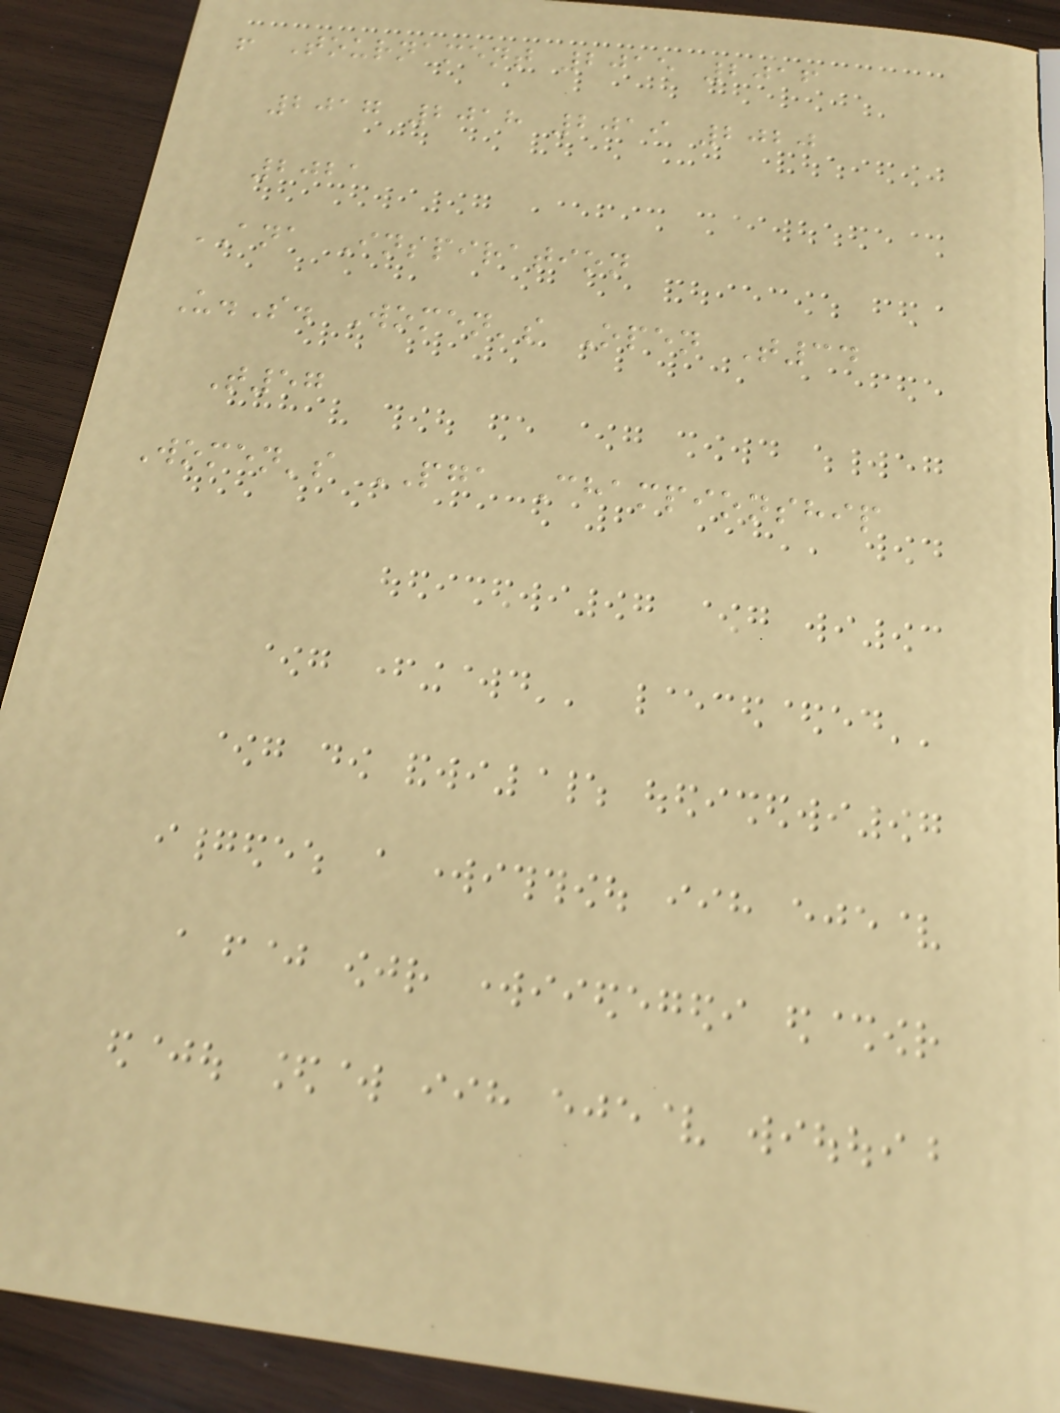! Tournament 2015 2016
2017 2018 2019 2020
2021
ANA Inspiration
U.S. Women's Open T34
T57
Women's PGA Championship
